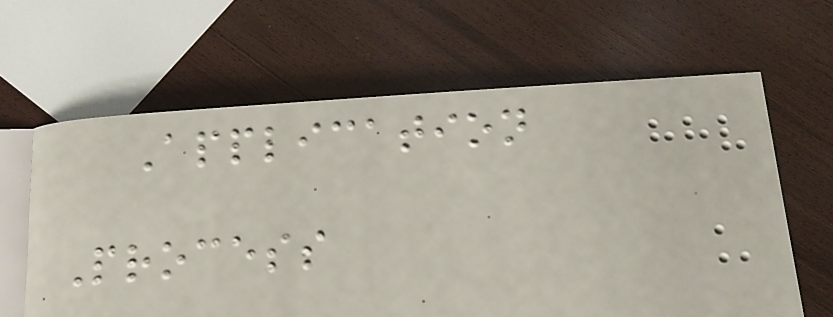Application
Process
